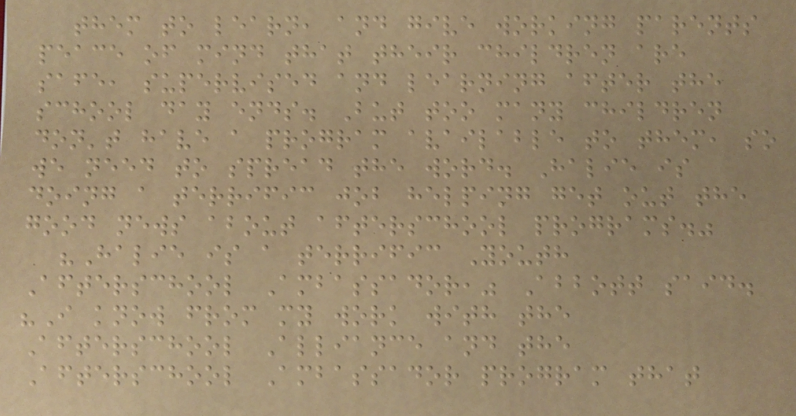them to learn, and give working parents
peace of mind that their children are
safe, supervised and learning after the
school day ends. But too many children
don't have a program available to them, so
we need to spread the word. Halie is
doing a terrific job helping get out the
good news about afterschool programs."
"Halie is a terrific Youth
Afterschool Ambassador," Abbott said.
"I know from my work with the
Afterschool Alliance and the
Afterschool Ambassador program that
